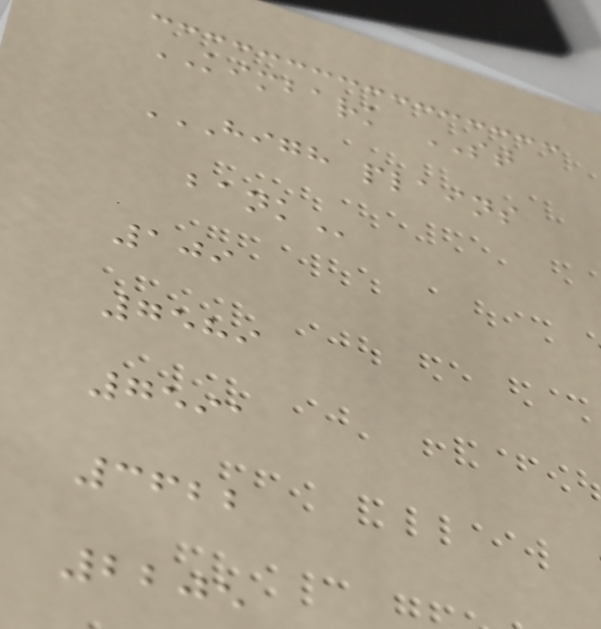KIMBARK ST
HIGH PLAINS
BANK
109
7589
7591
3622
2205
